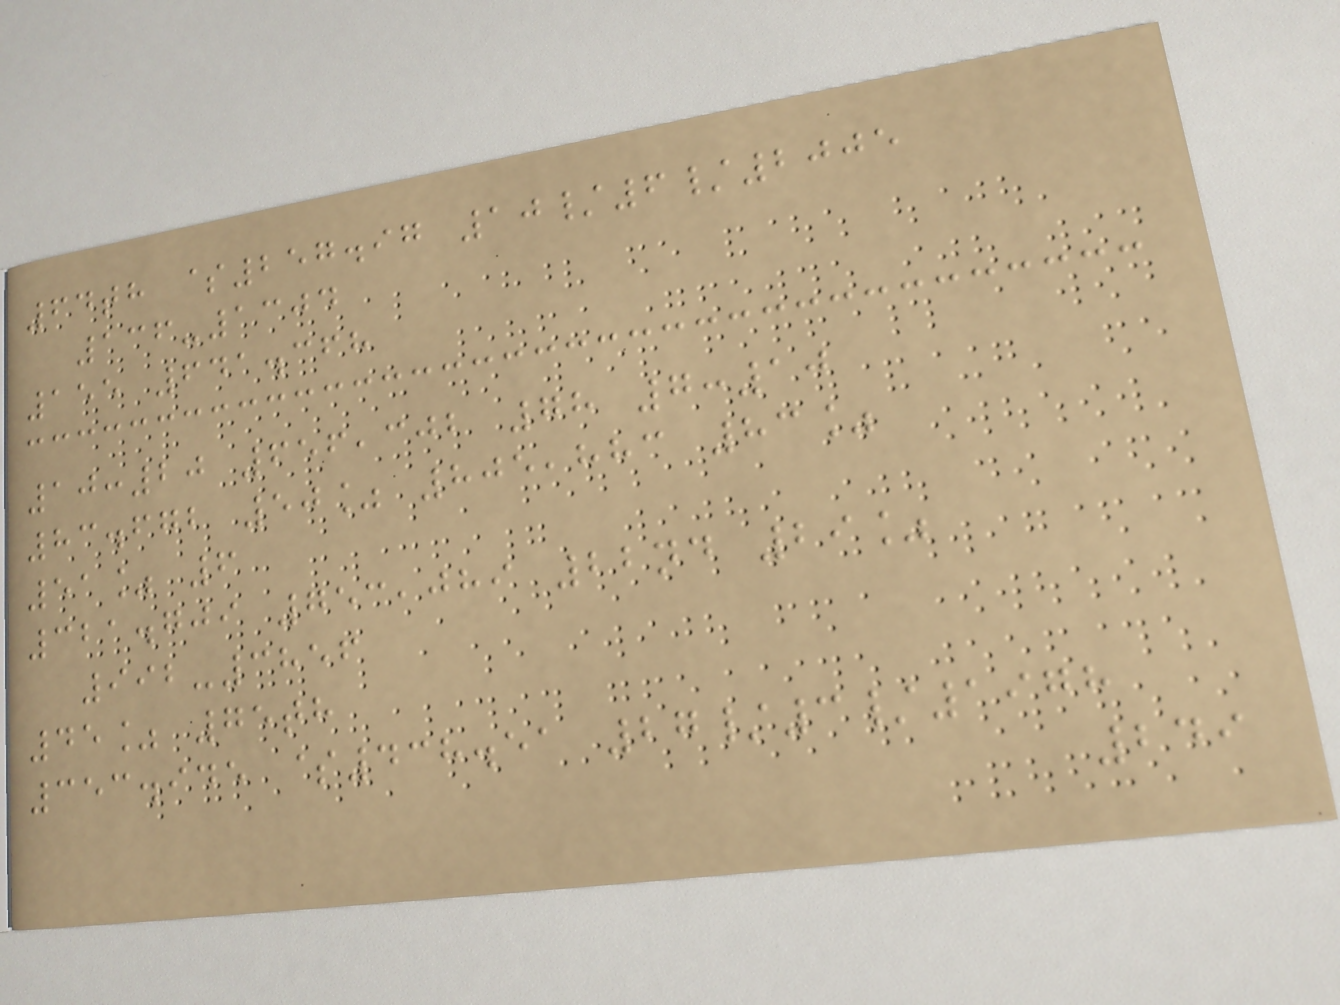64th $257.97 10/6/2005
136-1304
155 641.368
10:20 656,302 78 7:10
83.672 50% 805,883 83%
51% 6
321.709 753,089 22nd 29%
992-3856
45% 75th
353.945 $438.51 27/3/1978
249
